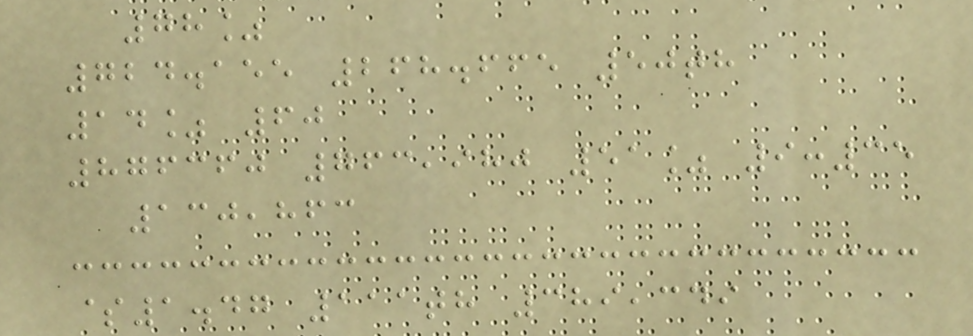78%
724.155 268.665 50th
14% 60
876360 763,980 51% 9:35
130,863
$1.47 111th 389,349
